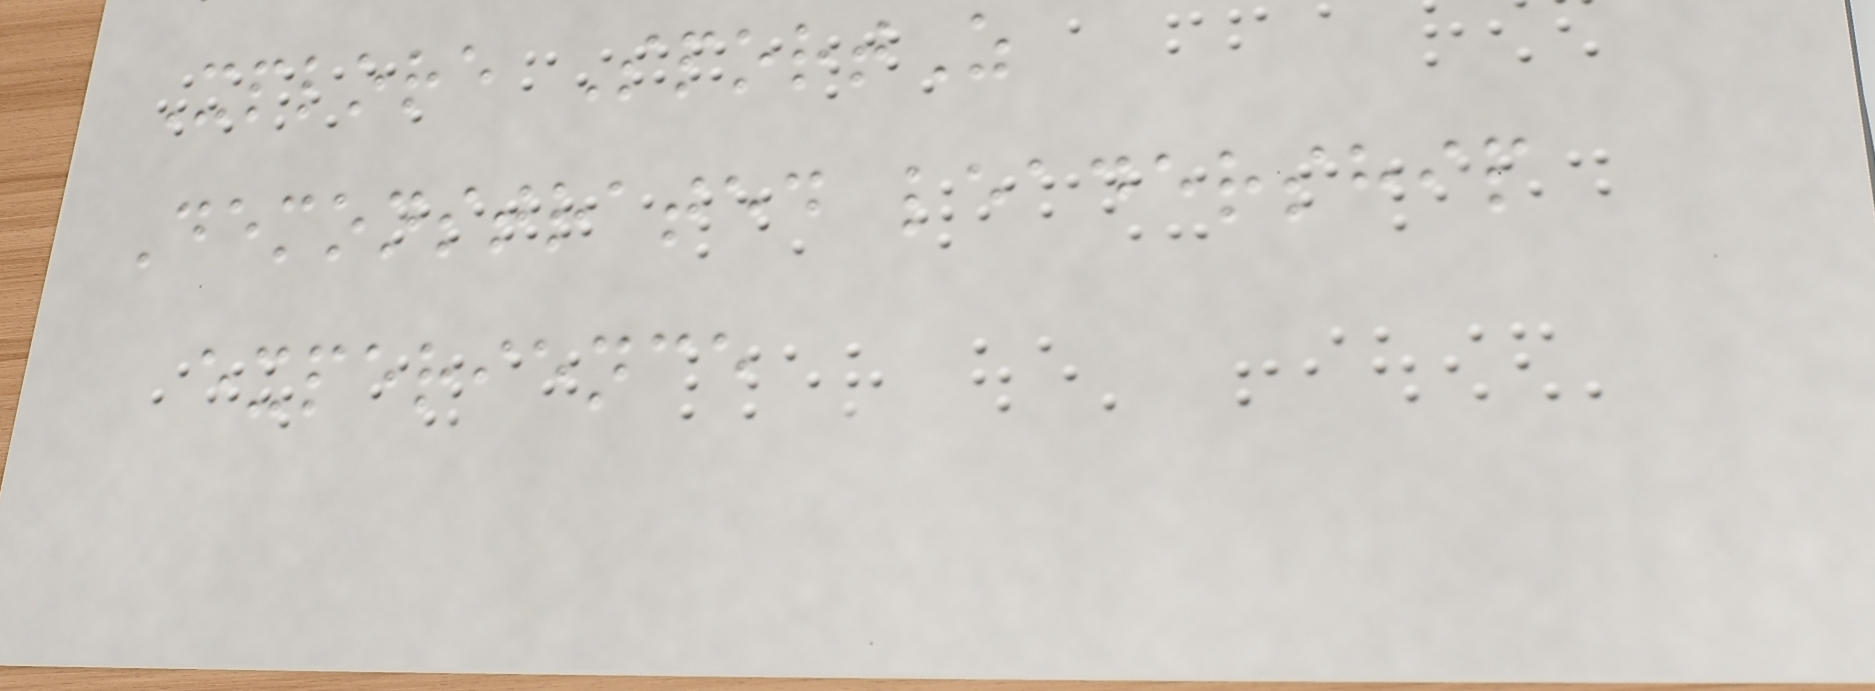Xplore SportZ
Demonstrated leadership
experience
